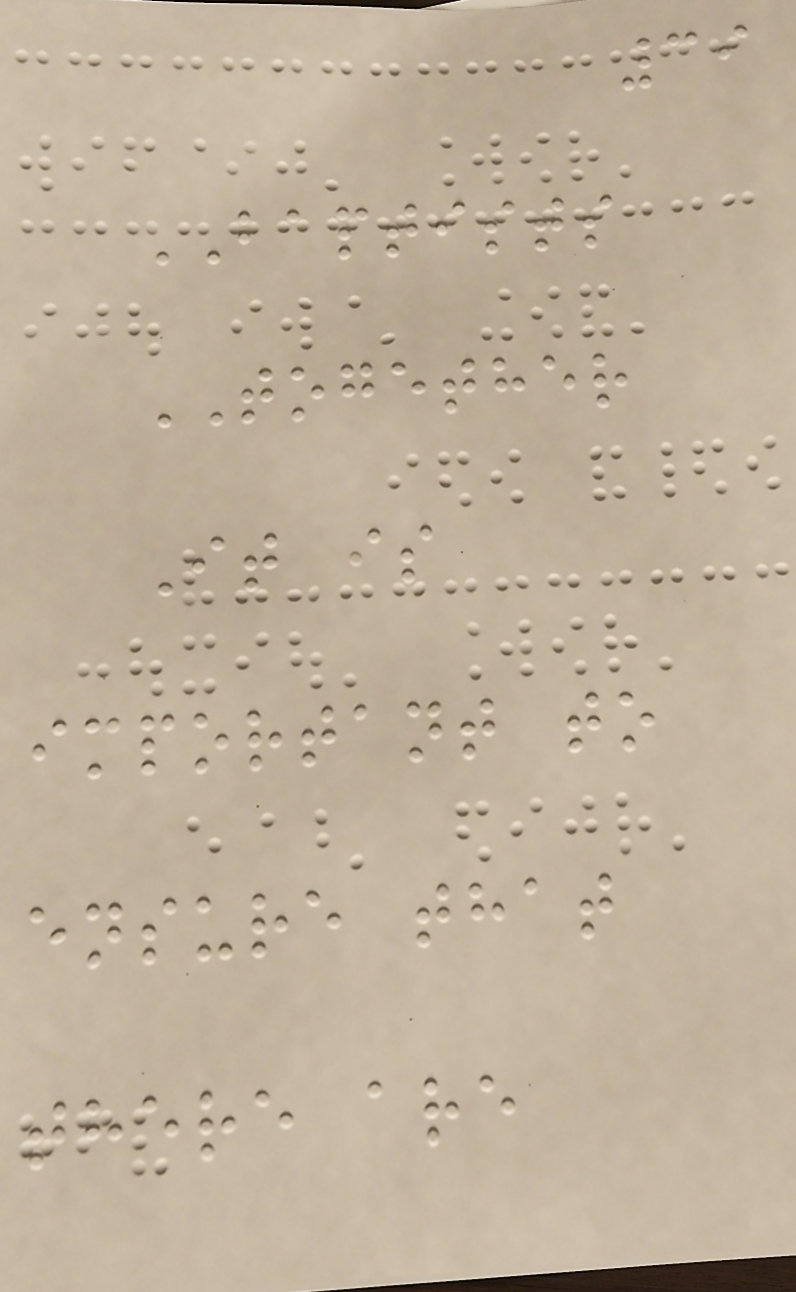39
BAPTISTS
TOGETHER
It is
important to
ensure that
there are
